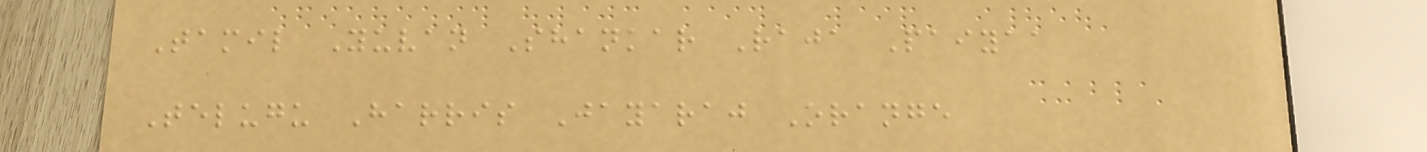Tamil Yuvan Shankar Raja Paiyaa
Telugu Harris Jayaraj Orange
